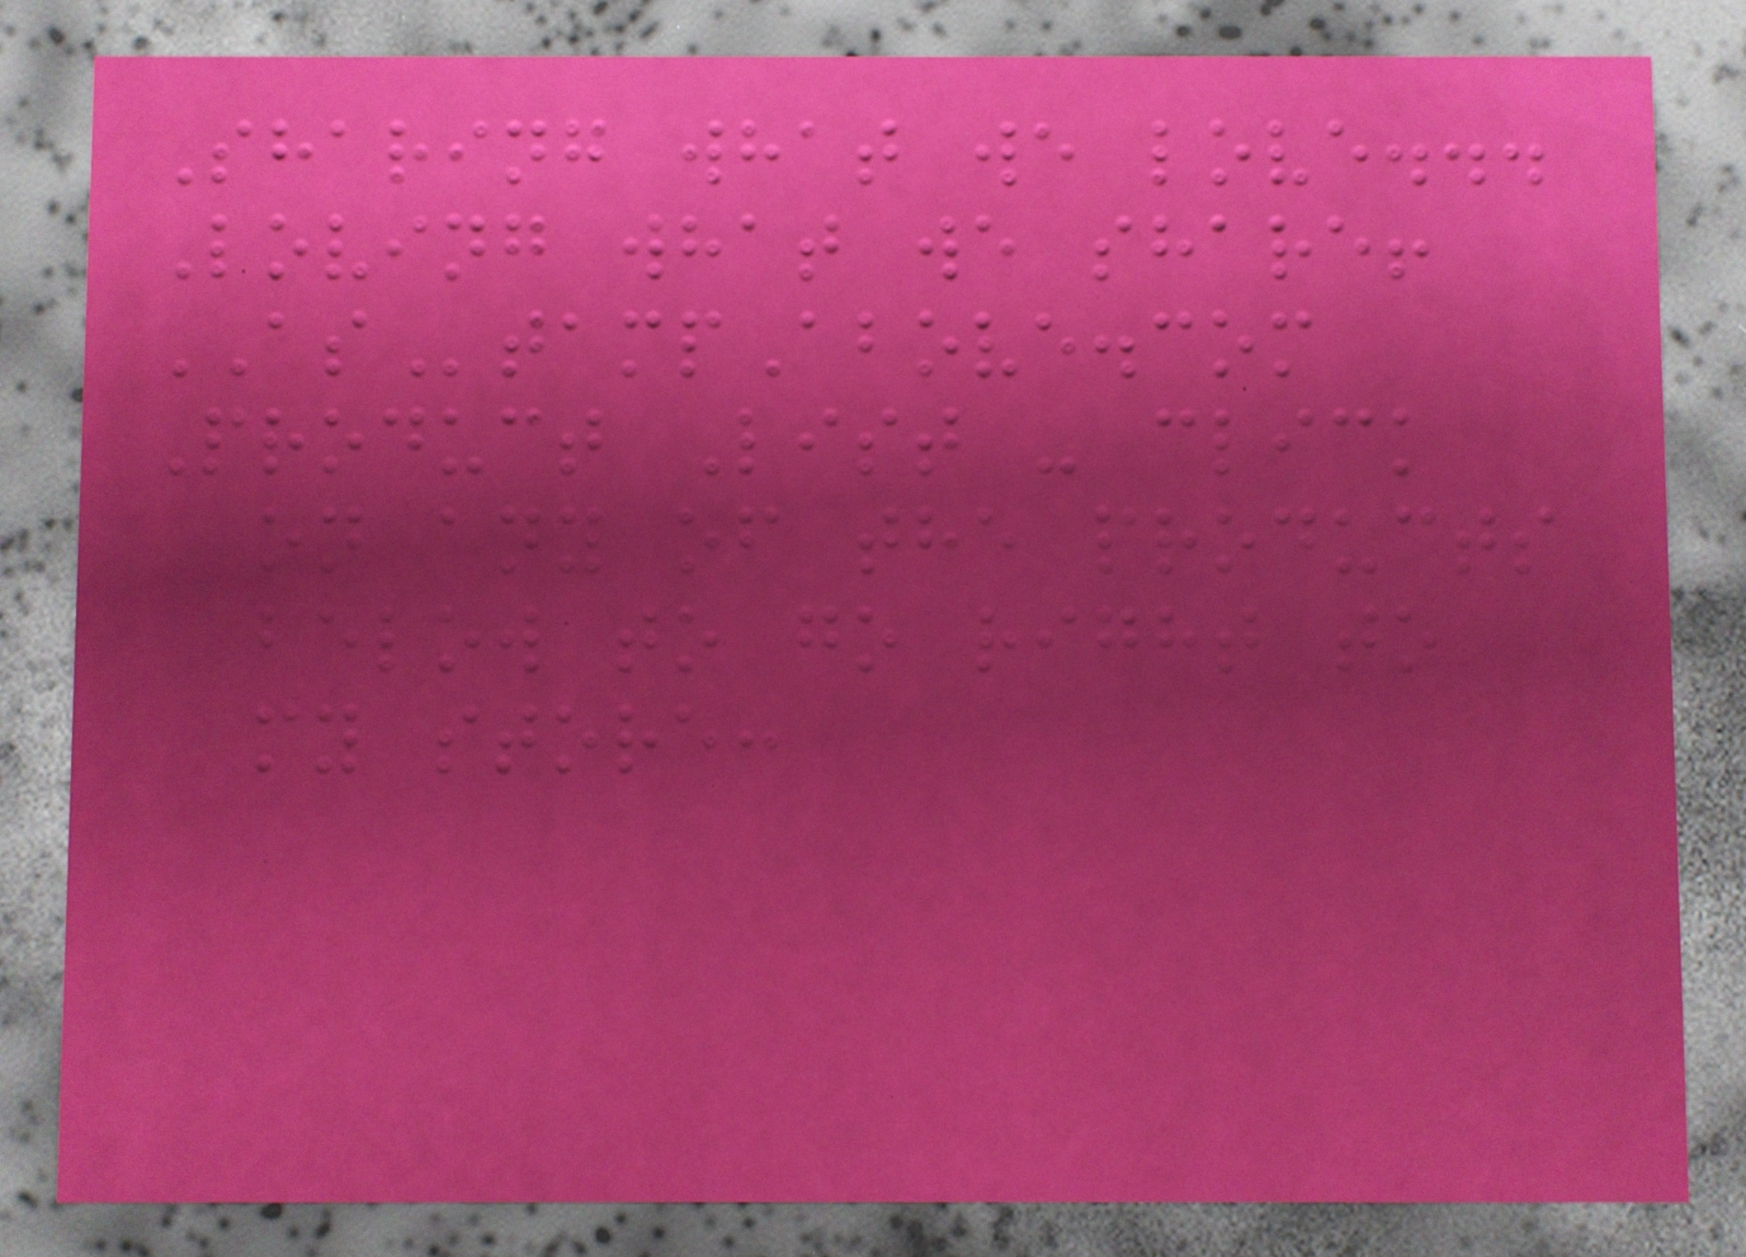Sharing what we love...
Loving what we share!
AStampAbove.com
Product List - click
on any of the products
below to go right to
my store:
